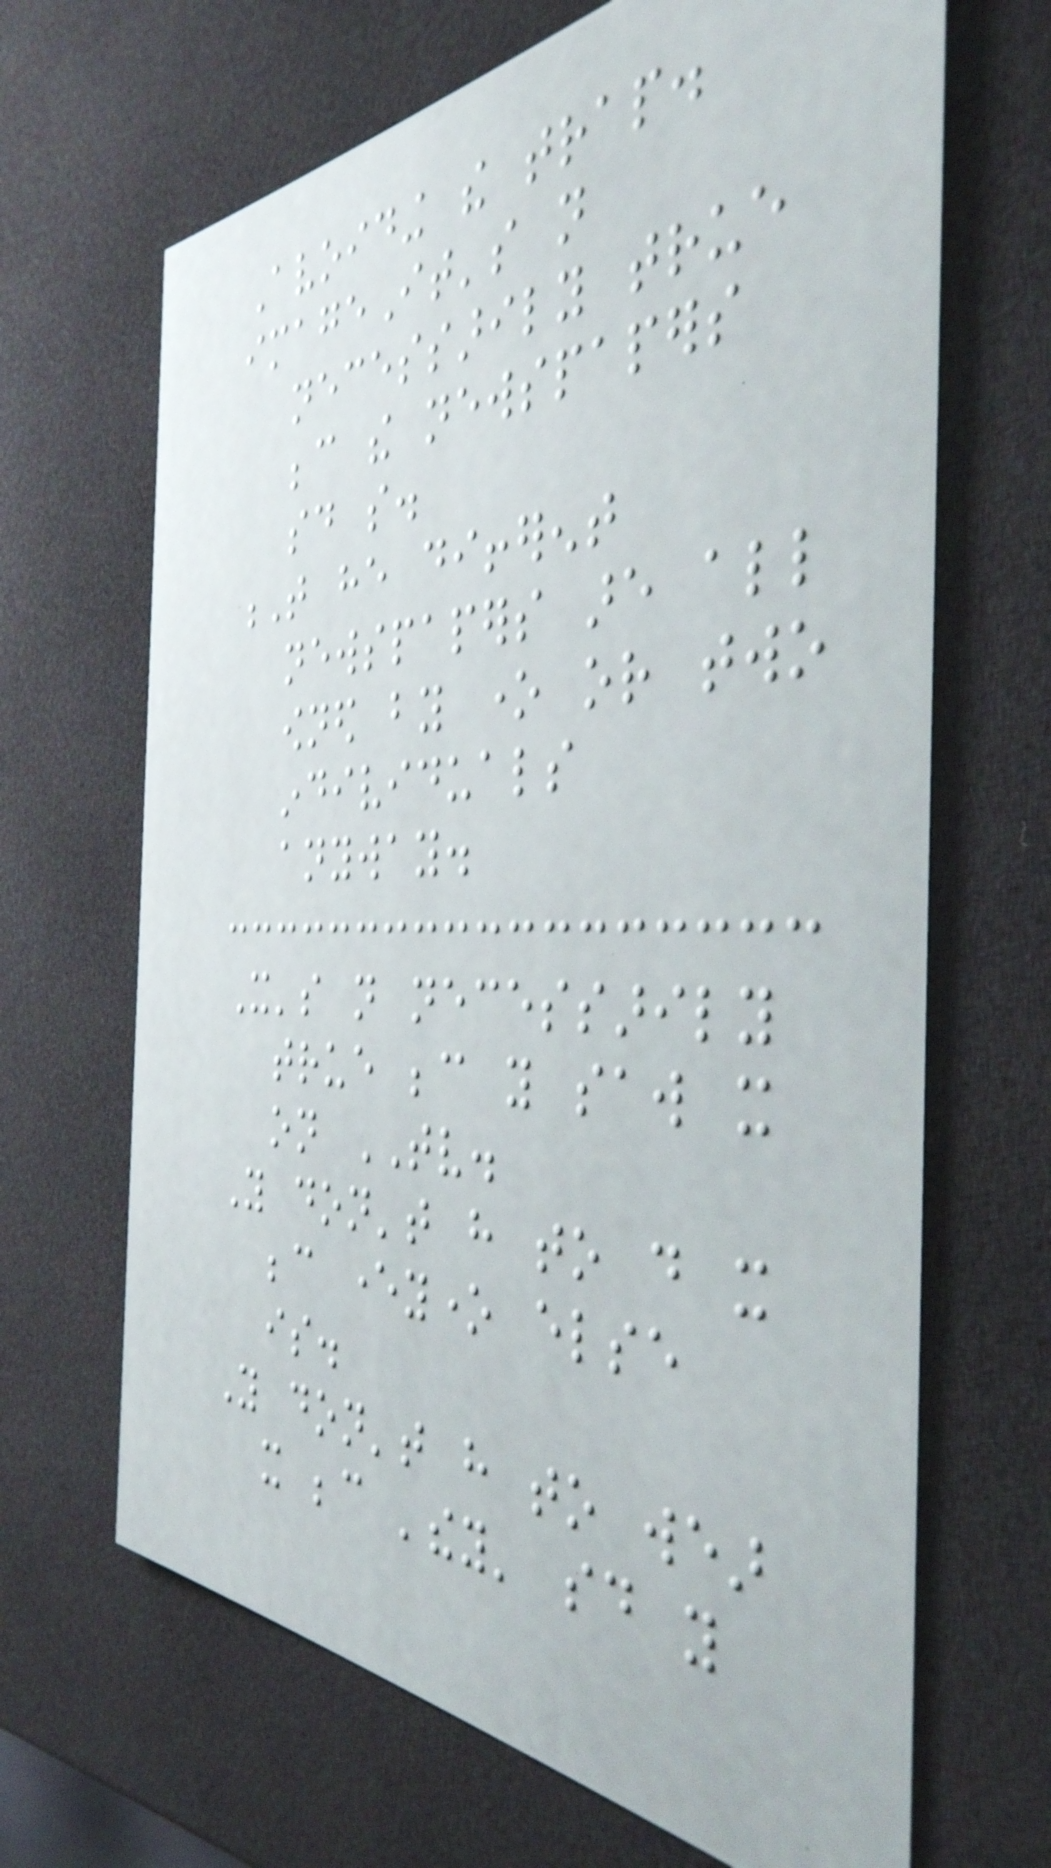Avoiding the trap.
imageIt's not
necessarily true
because the newspapers
said so.
T he different
newspapers are all
owned by one or two
individuals
anyway.
It's not necessarily
true because you saw it
on TV.
You don't have to do it
because everyone else
is.
You don't have to wear
it because 'they' said you
